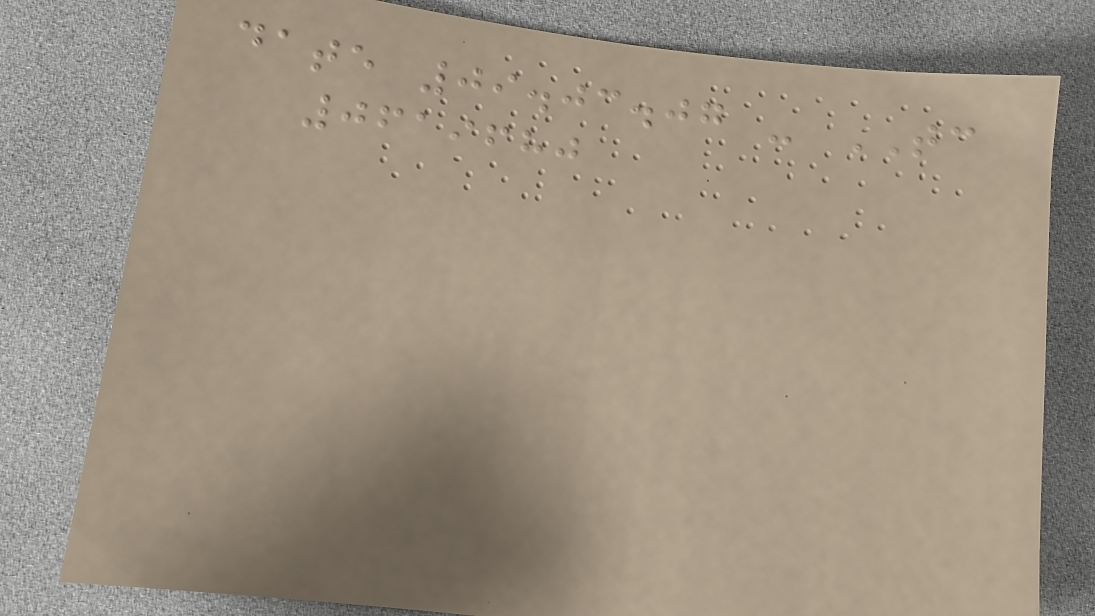date 09.03.07 - TC
0619680
